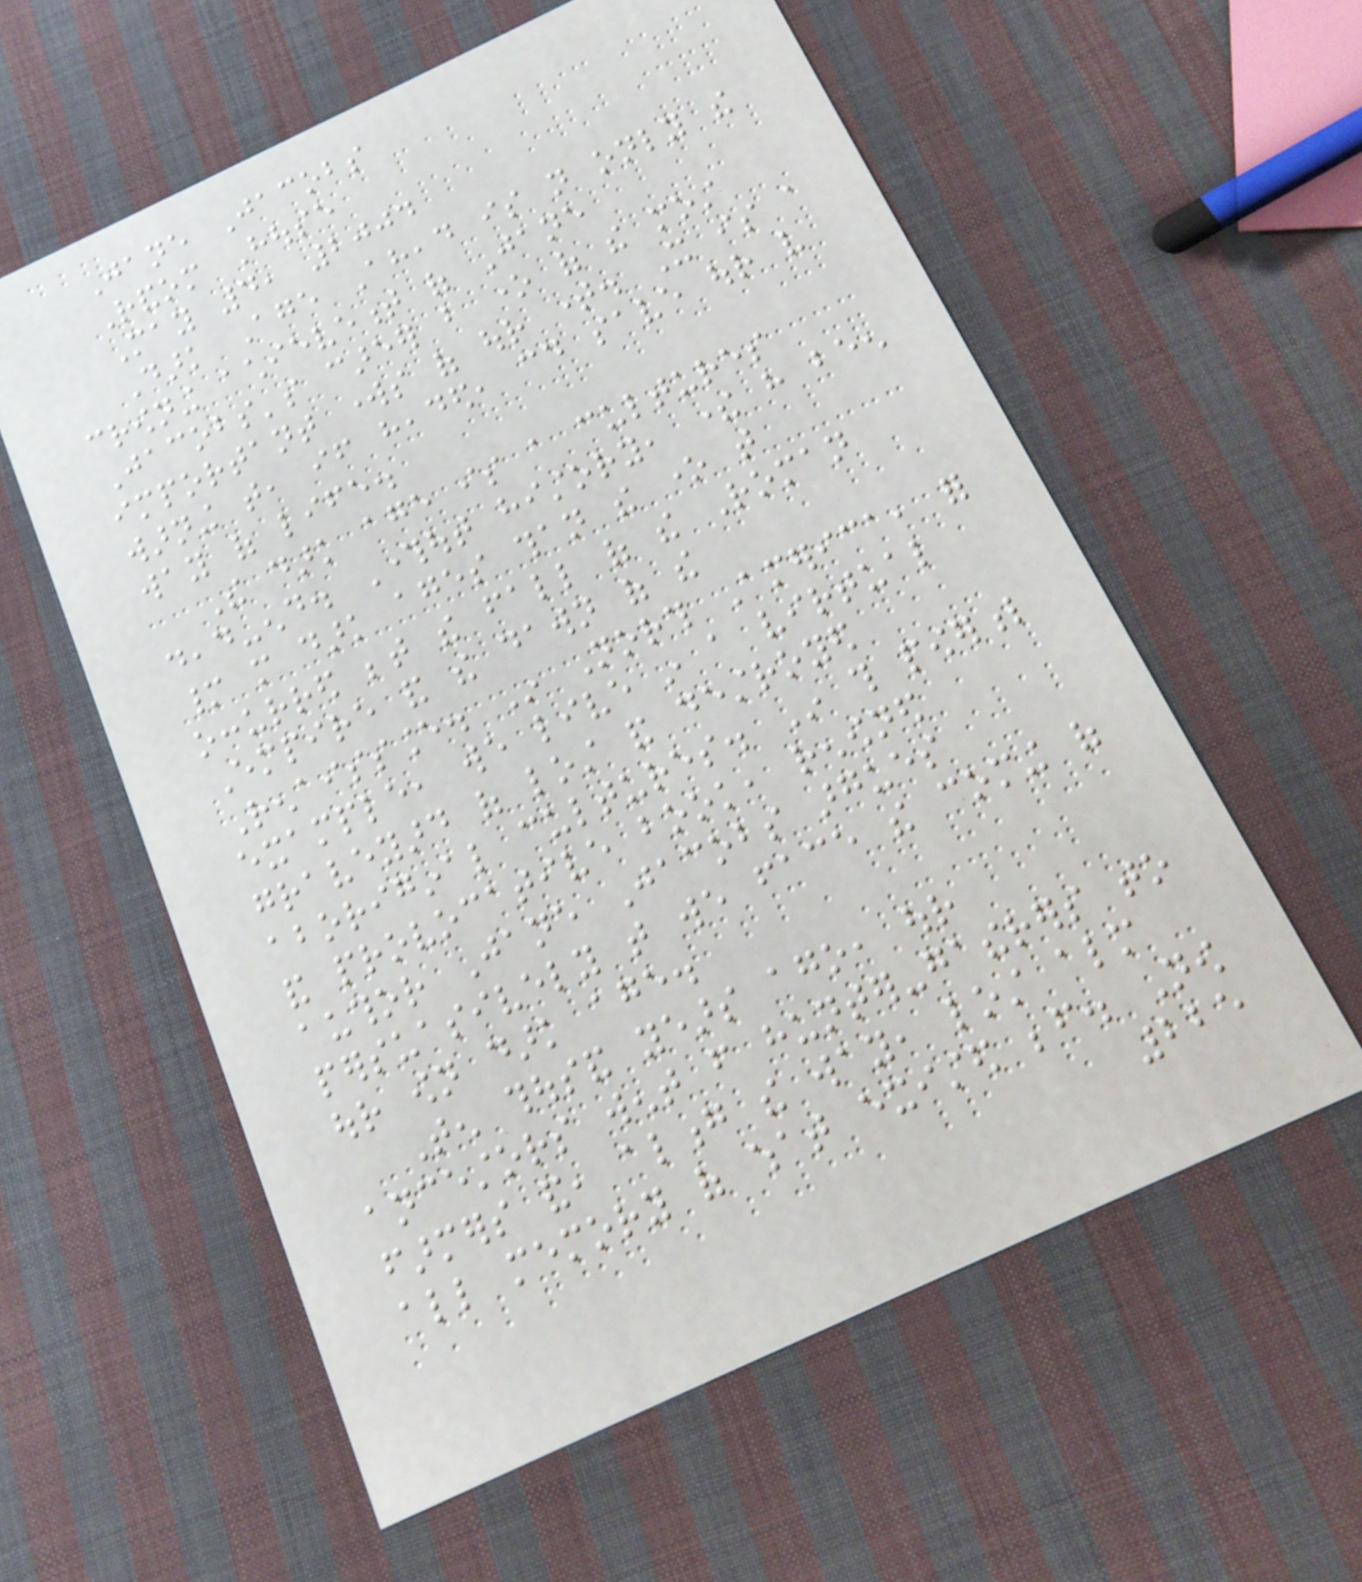Jane Jacobs
Random House
May 4, 2004
Dark Age Ahead is not only the
crowning achievement of Jane
Jacobs's career but one of the most
important works of our time. It is a
warning that, if headed, could save our very
way of life.
The dark age is a cultures
dead-end. Throughout history, there have been
many more dark ages than the one that
occurred between the fall of the Roman
Empire and the dawn of the
Renaissance. In North America, for
example, we live in a virtual
graveyard of lost and destroyed
aboriginal cultures. In this powerful
and provocative book, renowned
author Jane Jacobs argues
persuasively that we face the coming of
our own dark age.
Ten thousand years ago, our
ancestors went from hunter-gatherers to
farmers and, along the way, lost almost
all memory of what existed before. Now
225
